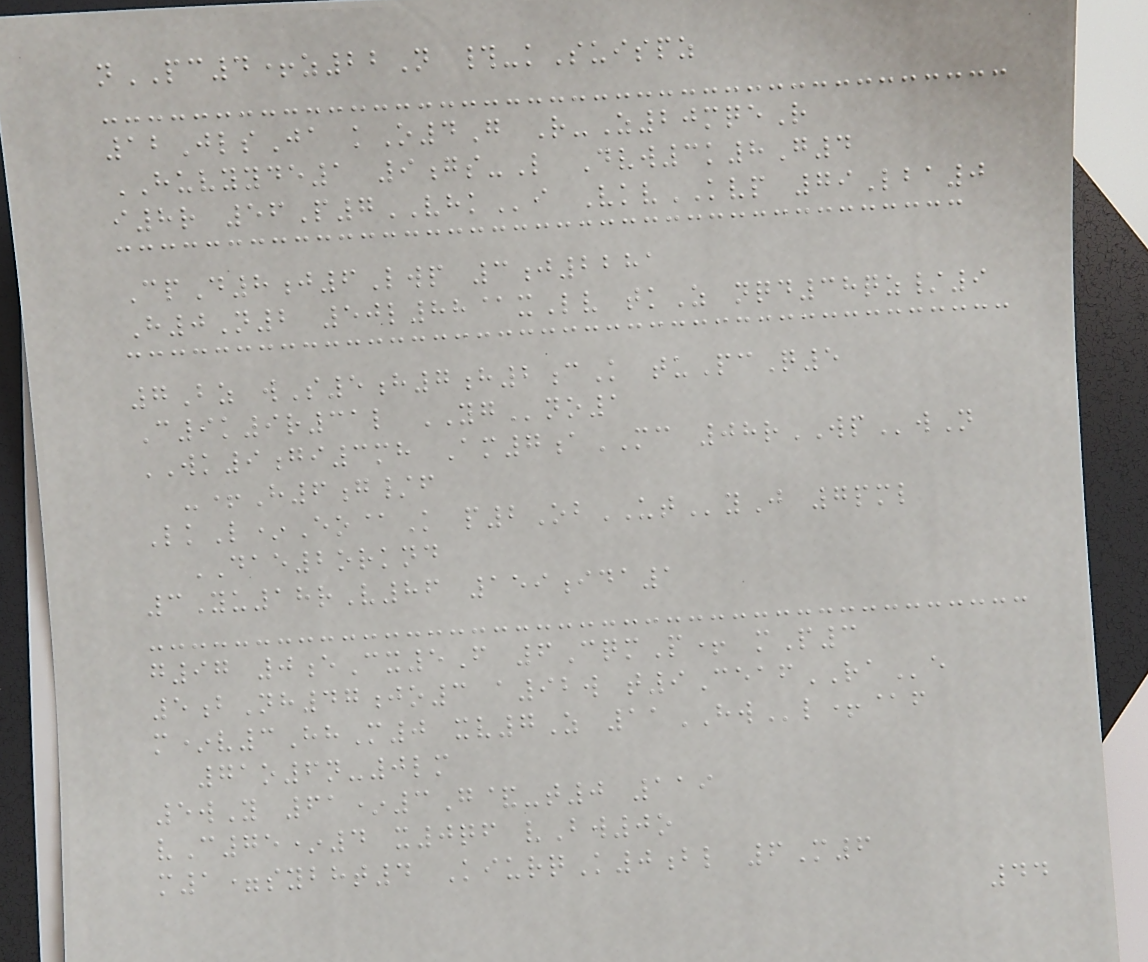nPC4+z22N #-kSuispz
12JlsJa kO4G R-Z20mqeR
HUVYYDE1 9gs-L Dvw3k8G4
i8r 56P7VHKi VkvKVP 79Lba0
CpD8j6Lwp 3j2281
H0N2 50l88@xLv tkZ nqd38qz/9
7Bz wS5h7h2cK tuPcQ5
C9k9r31l YGno1
WK9gi3mh Am7aMC 08rWPwN
-+H6g/f
LkL*Eo@K p2ObUTyJ 7pml
DAE2orknd
3Yu18rV86 159ida1
g97 0eCx5F 6CqmP+ mP3
5bNh47jo3 a92w t9CeafRAe
m*v3HhM0 xv7Z 11HWl+@f
71o6n-0lm
5wY 61*3G&-t0 119
vC75*4 x0qf vBw0o
m1=sybht4 KiurqK0bl 6M6
44
